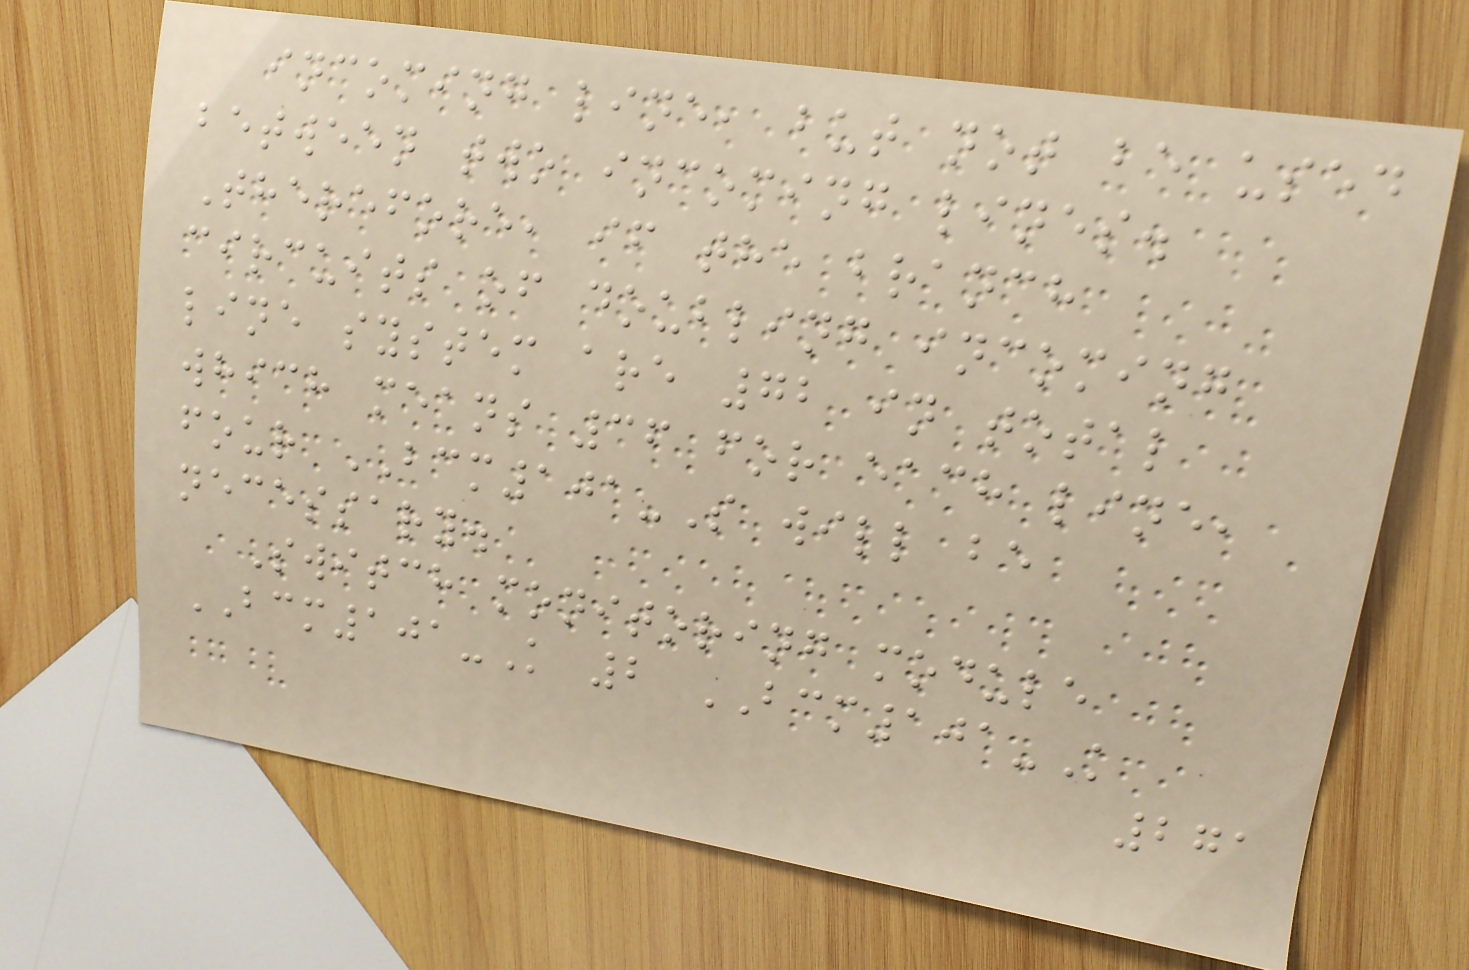incoming line, but not be used
between two incoming lines.
Therefore, if the branch
circuits of doubling incoming
line system are 72 in total
which means 36 for each line,
four BCM101-S will be
necessary.
Switch monitoring module
BCM101-K 2 BCM101-K
271
